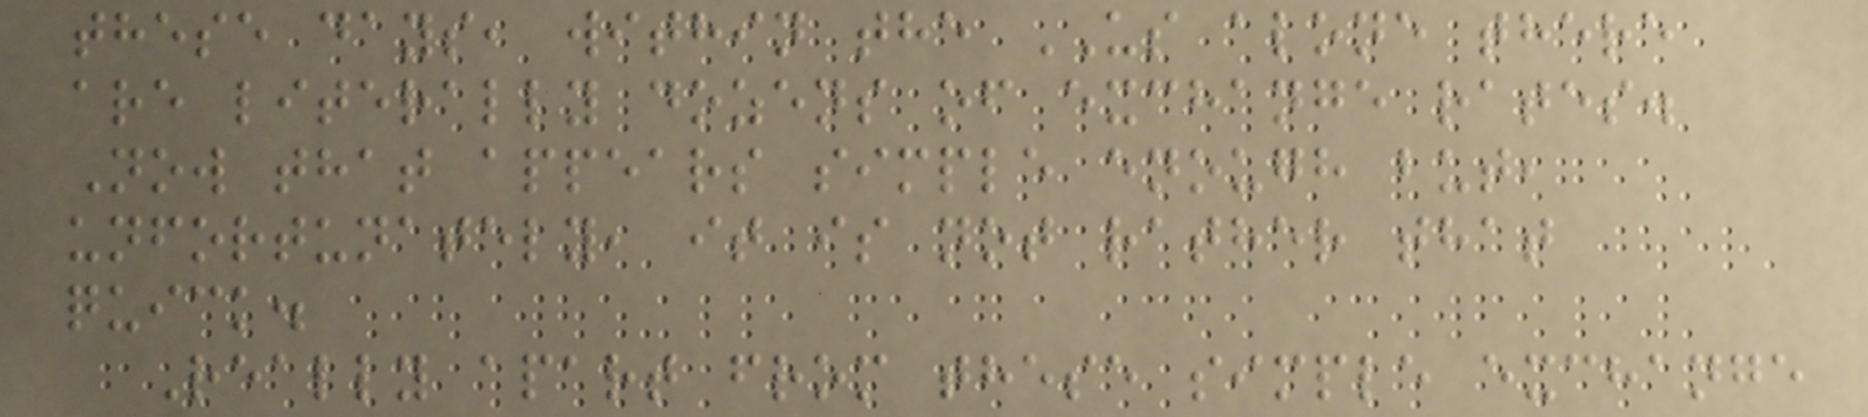these days, within the US alone there
are literally dozens of exchange rates.
Now that appears simple enough but,
unfortunately, it is not rather that
quick.
Really apart from these simple exchange
